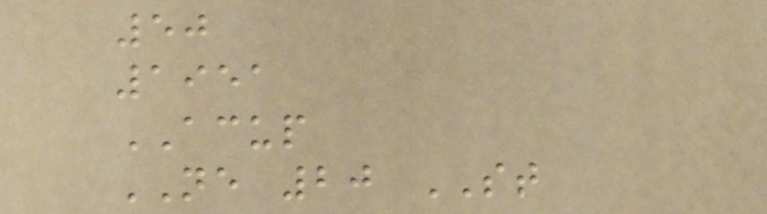50
1951
ACUP
NE 20 ST
